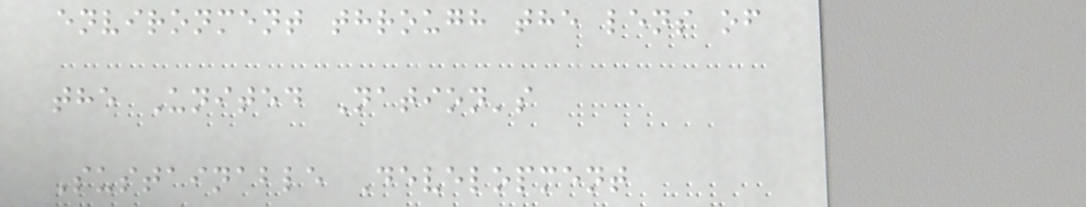environment through the lens of
the United Nation's
Sustainable Development
